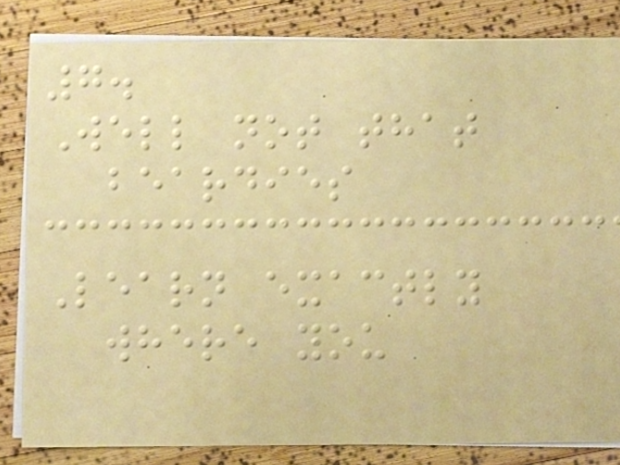7.
Well not that
beardies
Learn exactly
where you
